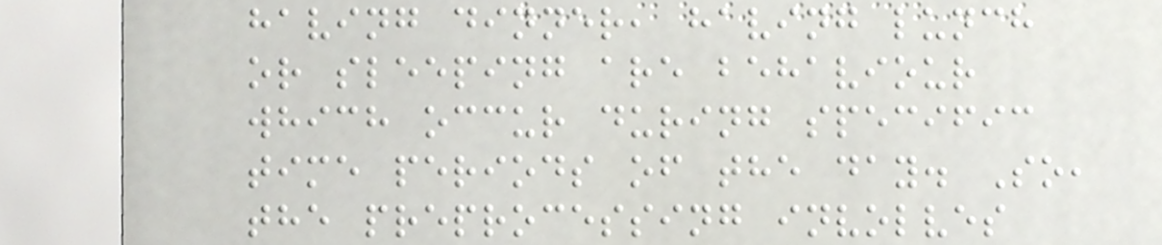having dinner, having lunch
or sleeping are behaviour
which occur during specific
time periods of the day. So,
the preprocessing involves
